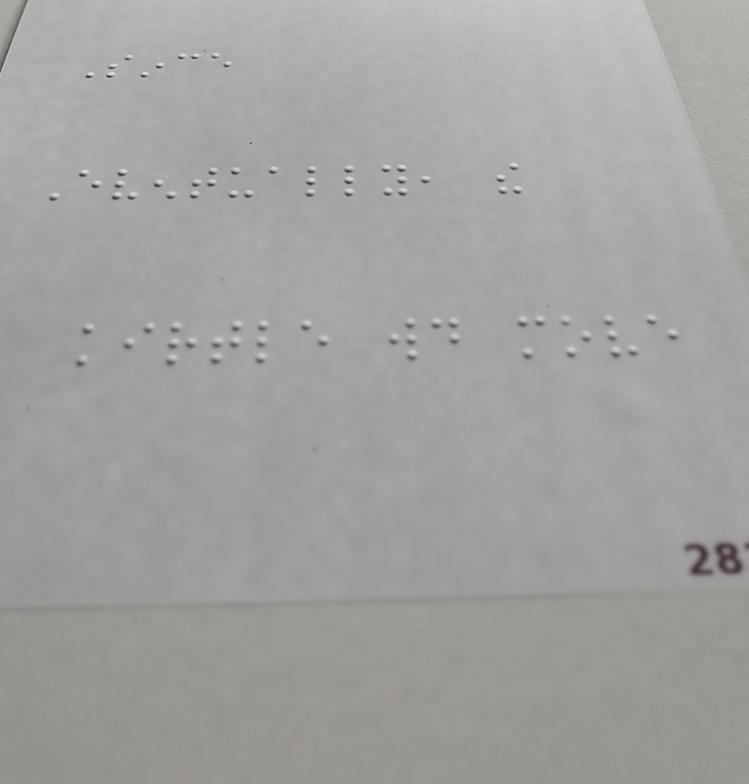Since
Eventually, the
kirtle would move
